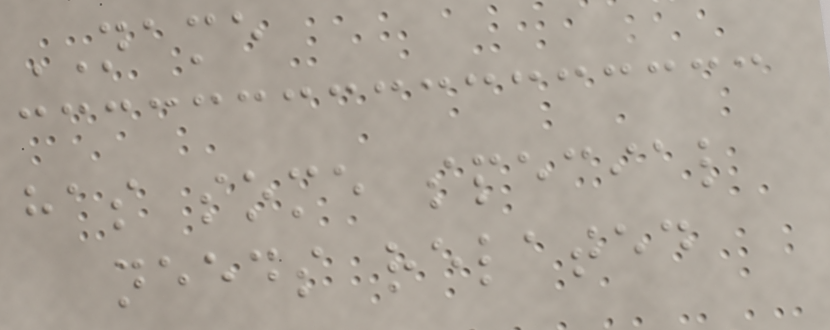NAME
has some special
needs related
